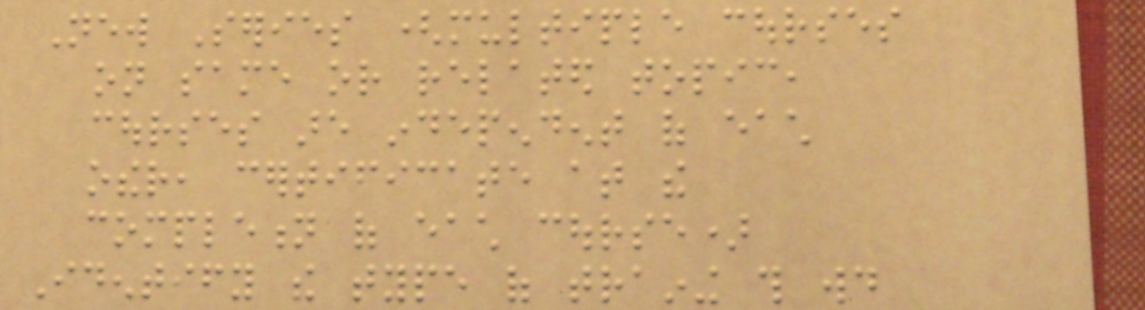New Series (multiple courses
on same or related topic,
courses are independent of each
other, certificate at the
completion of each course)
Identify the type of training this would
